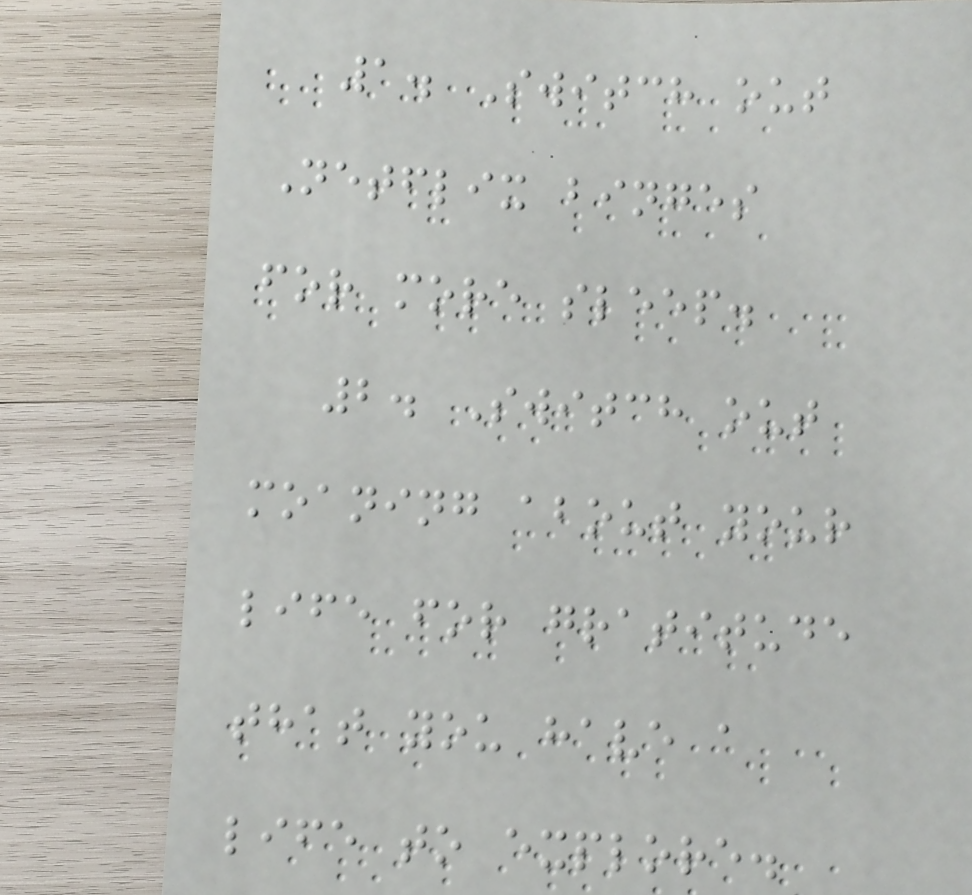1. Switch out
Netflix binges
for more sleep.
2. Switch out
moaning about your
life for gratitude
that you have a
life to explore.
